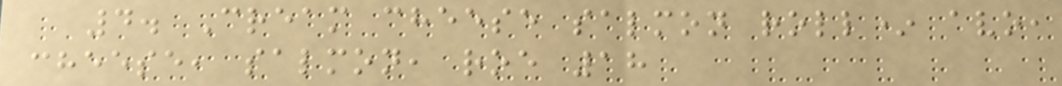4. Cream cheese salmon roll* avo,
cheese, salmon, roe 18
